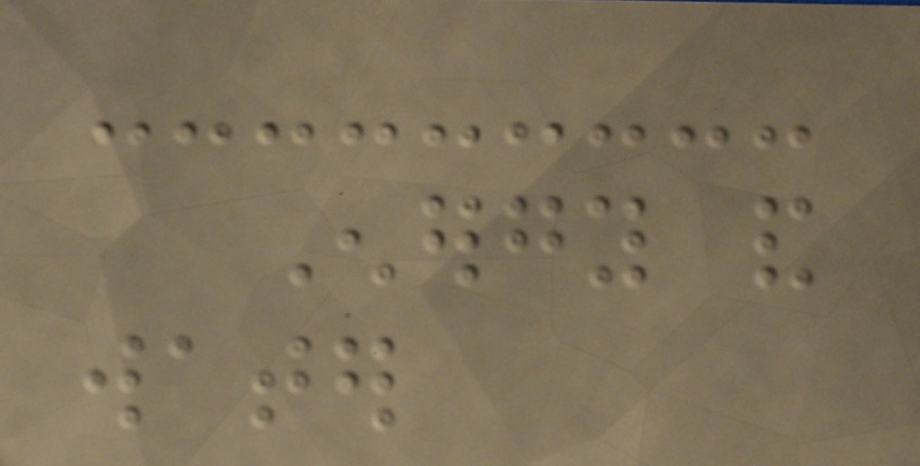Energy and
water
